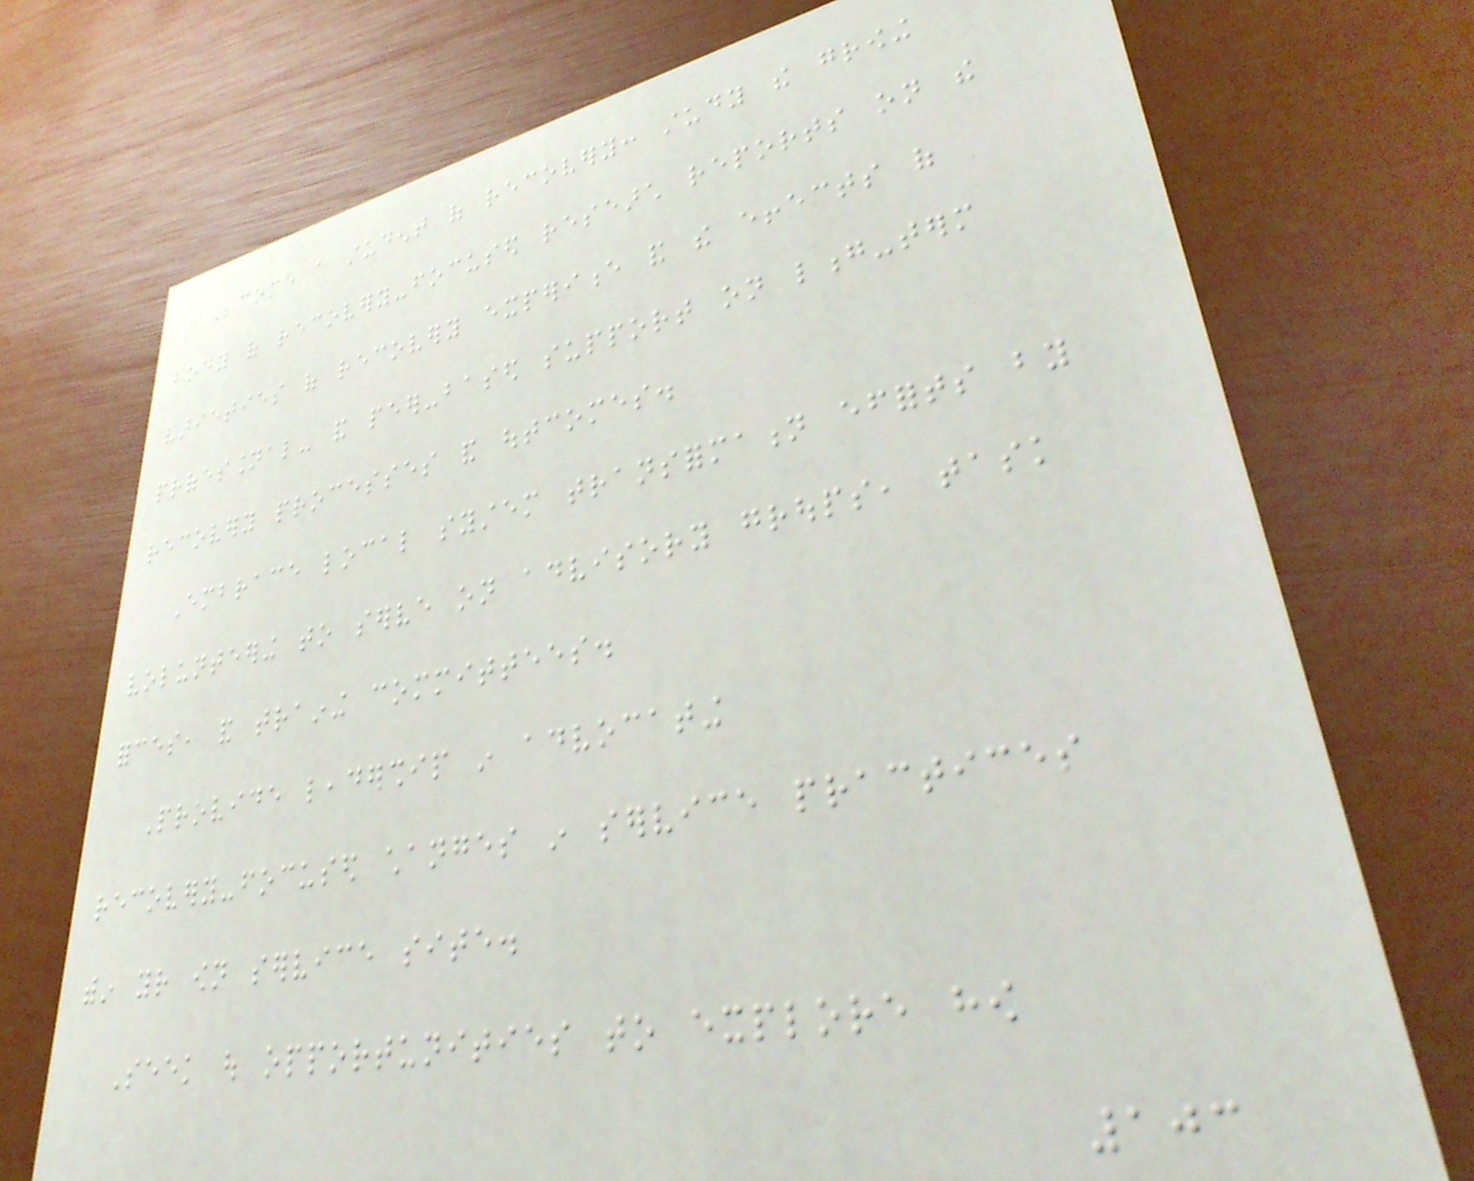Become a student of recovery: study the growing
body of recovery-focused research reports on the
varieties of recovery experience and the effects of
professional- and peer-based support on long-term
recovery processes and outcomes.
Embrace local system transformation efforts by
volunteering to serve on advisory groups, task
forces, and training committees.
Provide leadership in advocating
recovery-focused changes in service practices
within your own service site.
Seek out opportunities to explore how
103
